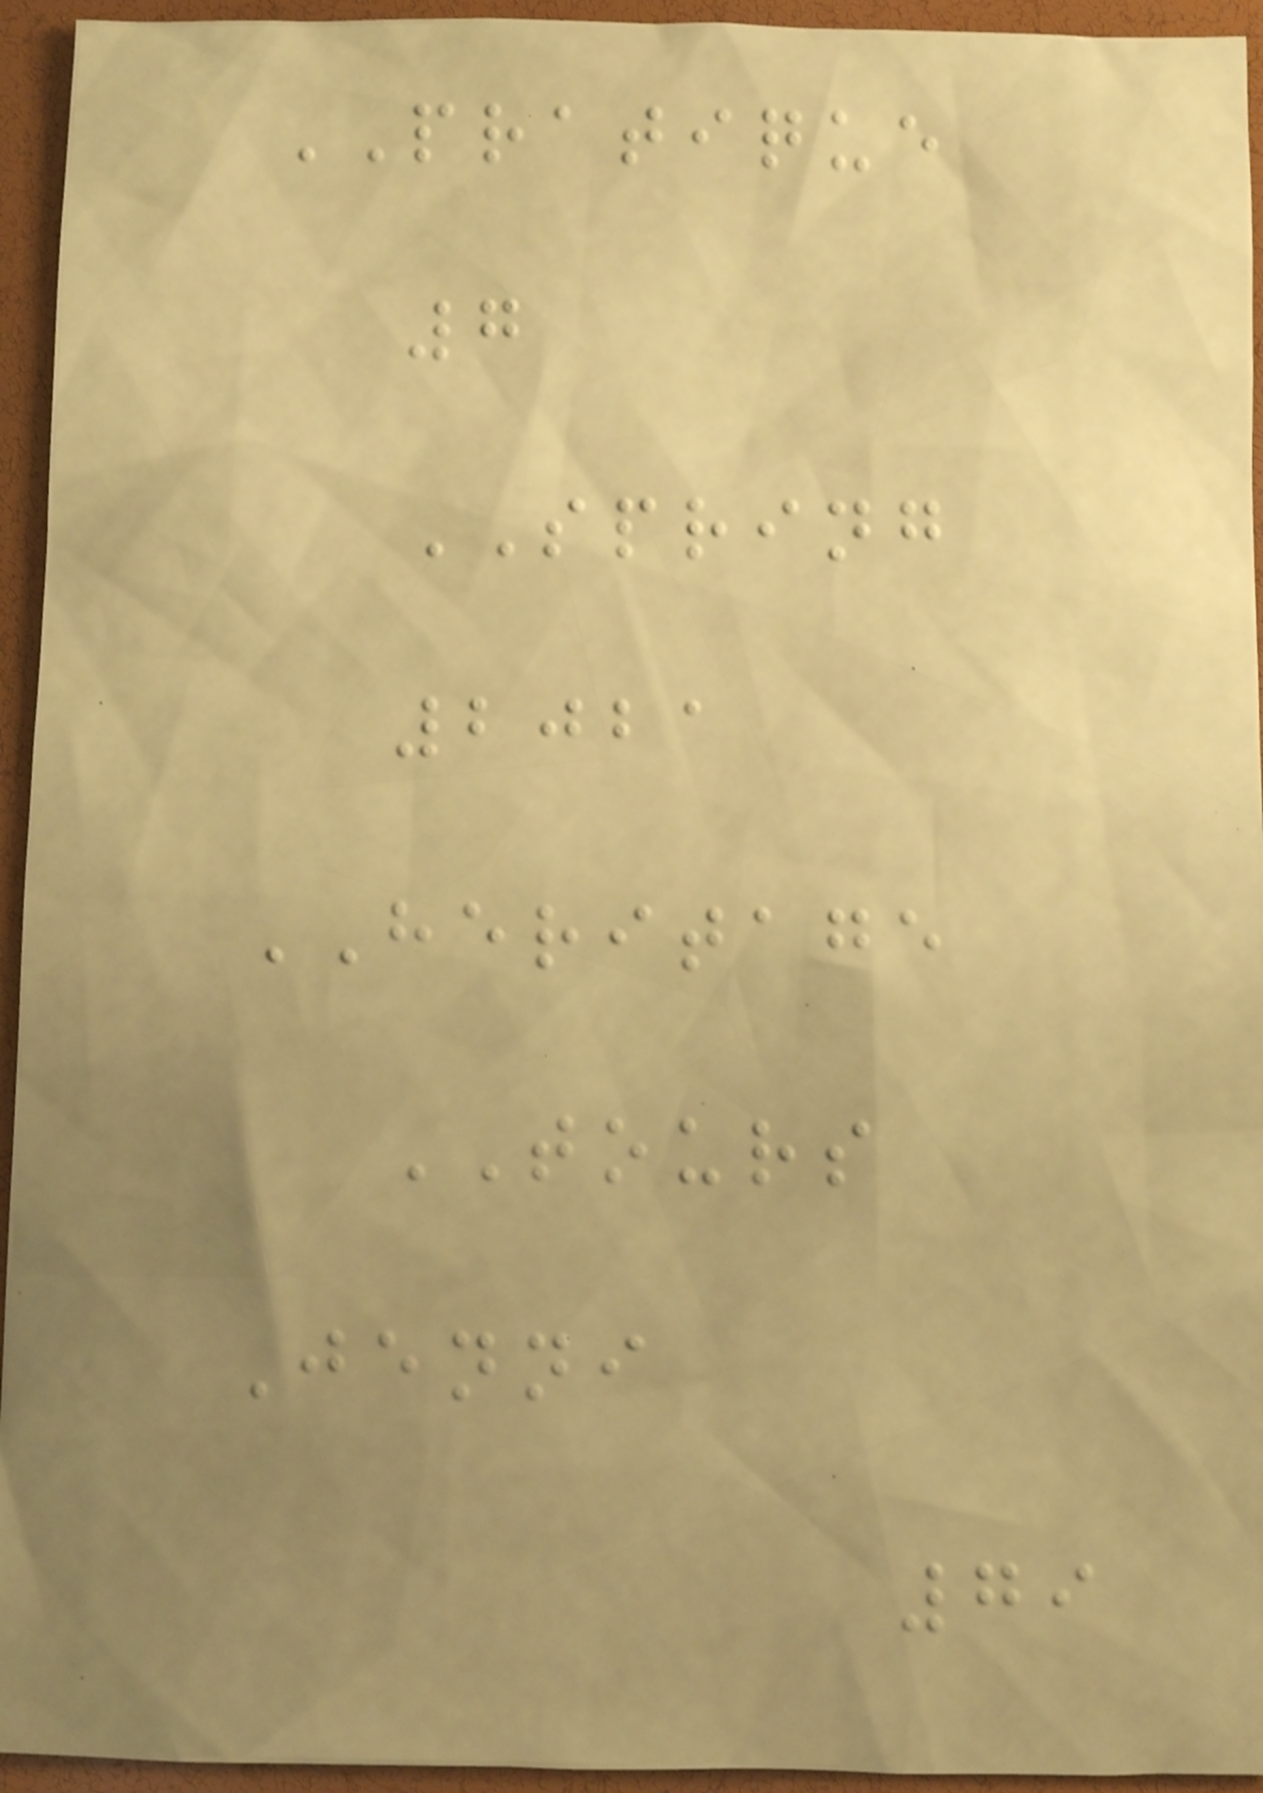PRATIQUE
7
SPRING
2021
HERITAGE
TOURS
Jenni
79
